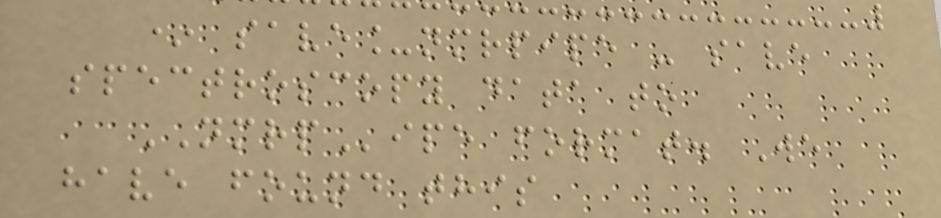* save_nmrpipe - save
spectroscopy data to
NMRPipe format. We
have found this
